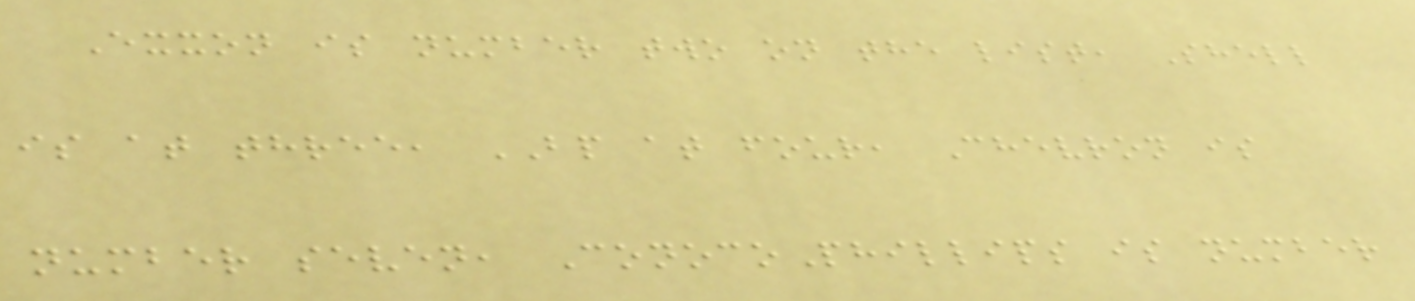Exxon is number two on the list, Shell
is at three, BP at four, Chevron is
number seven, ConocoPhillips is number
